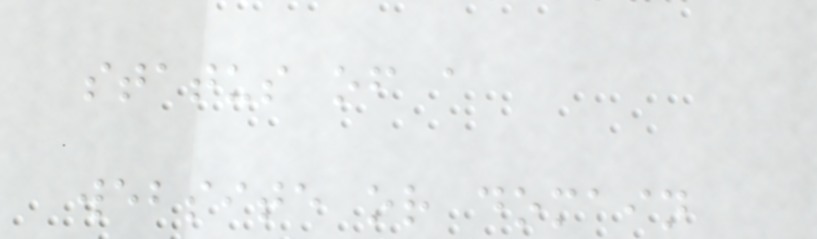status of a
website or domain
